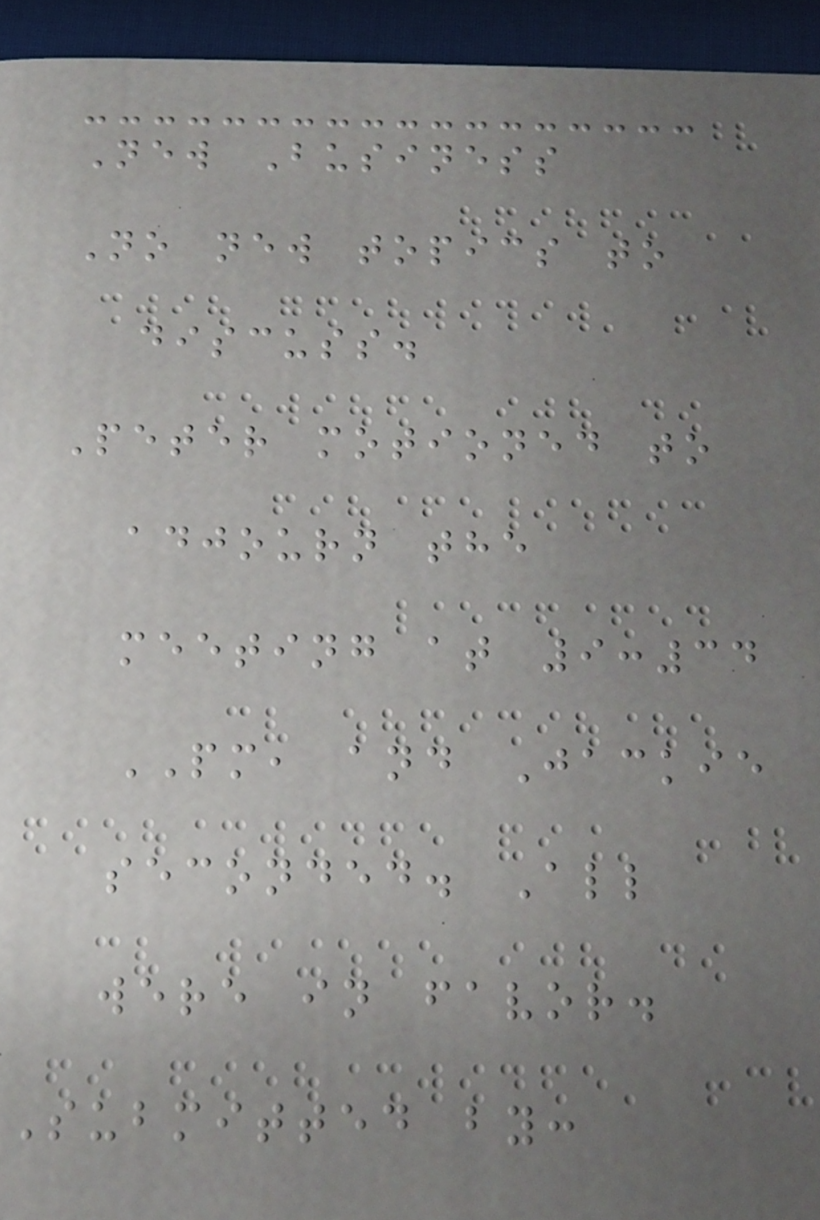New Business
No new topics to
discuss.
Peter motioned to
adjourn the
meeting at 9:34
PM, and Jackie
seconded. All
were in favor.
Submitted by:
